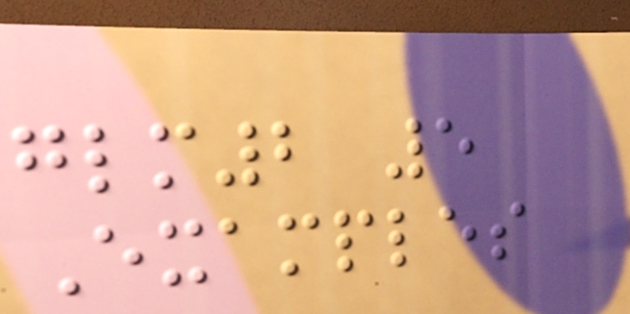glm2 5
Examples
